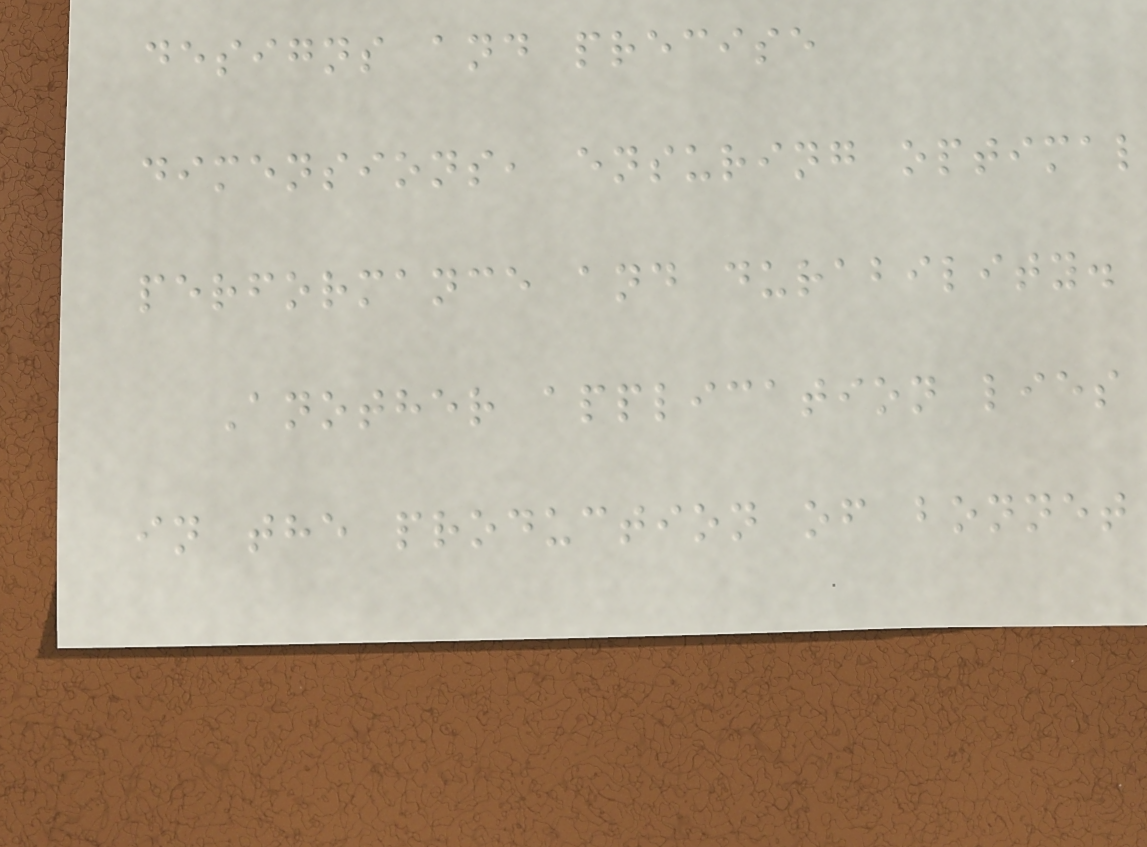designs and precise
dimensions, ensuring optimal
performance and durability.
Another application lies
in the production of bonnet
